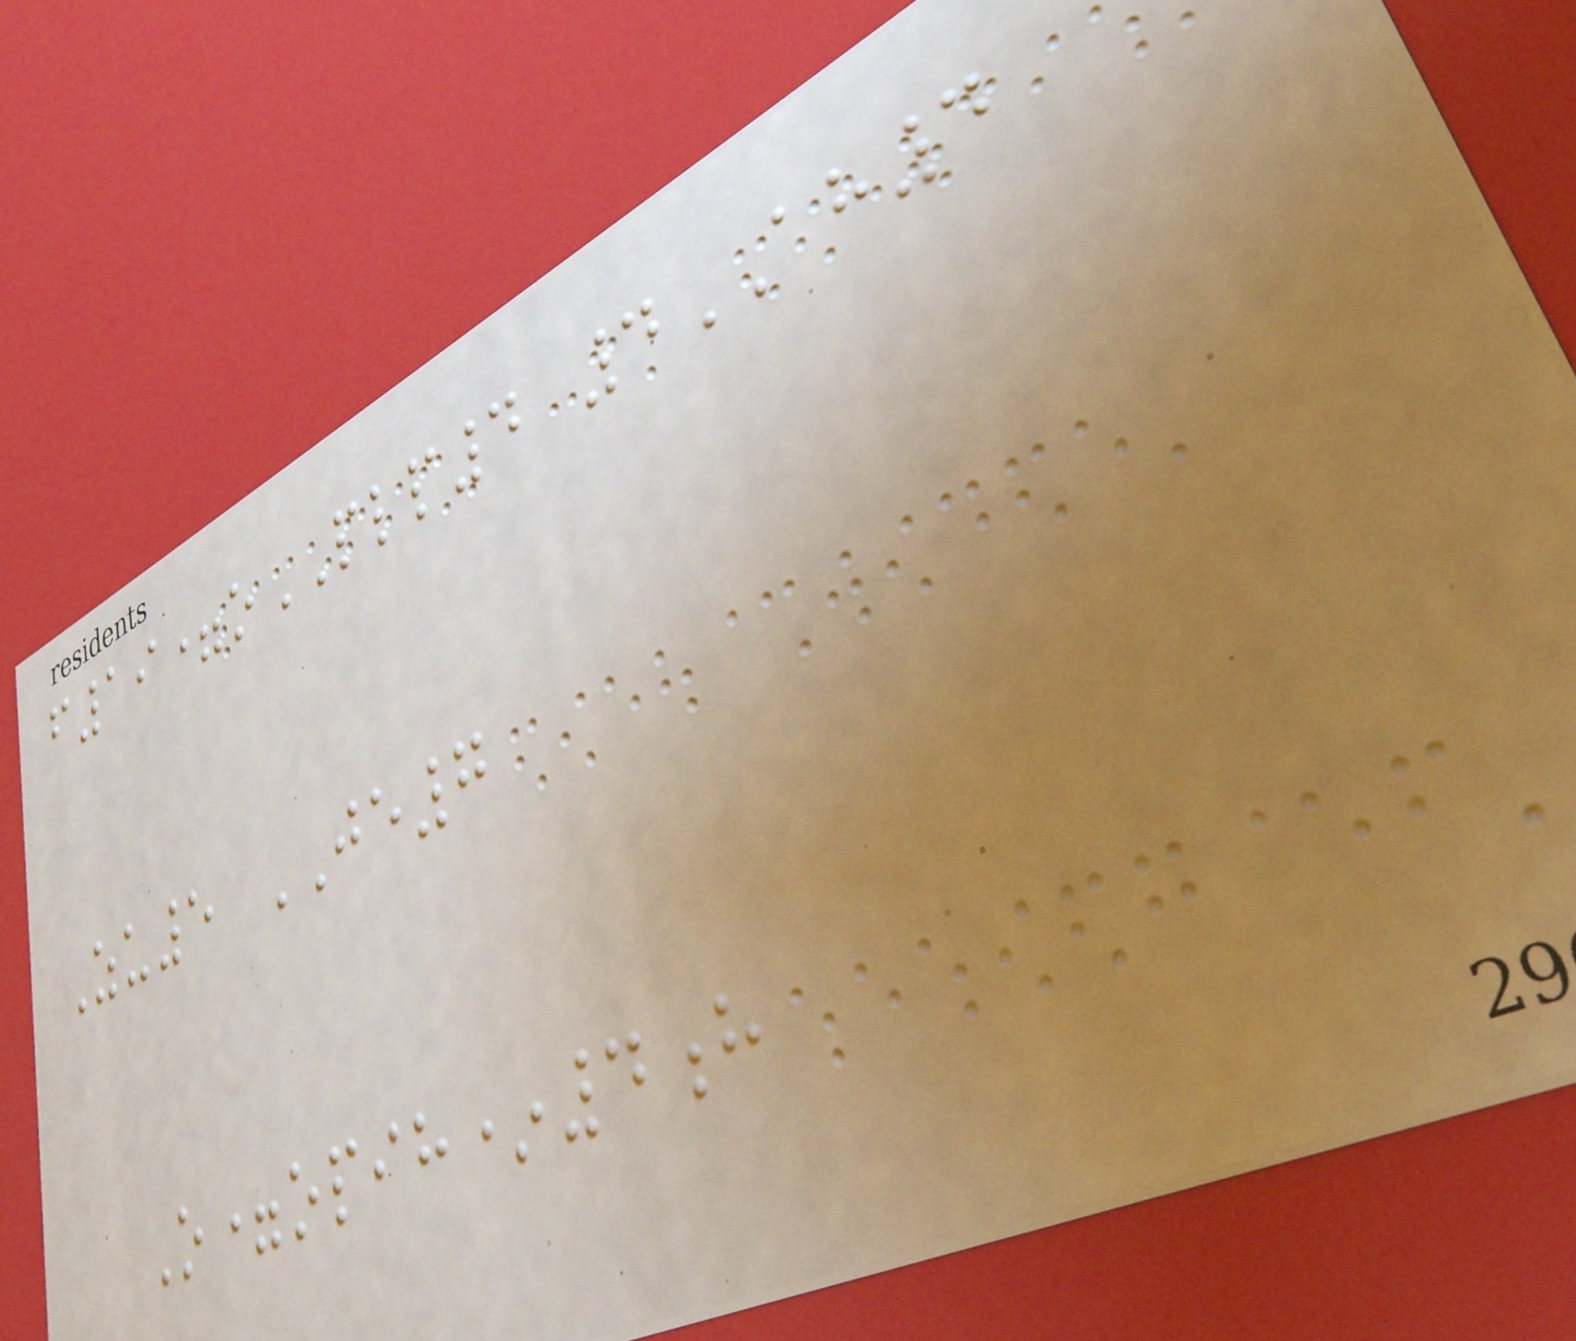f19=oPLP4 4AH4
Zu5 JE7
O=opih*4h
